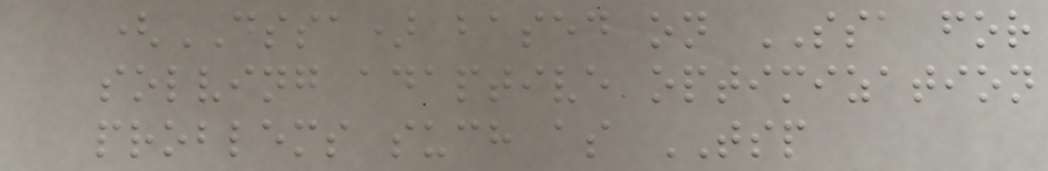(DSSA) based on SSA for
solving adaptive optimization
problems such as TSP
